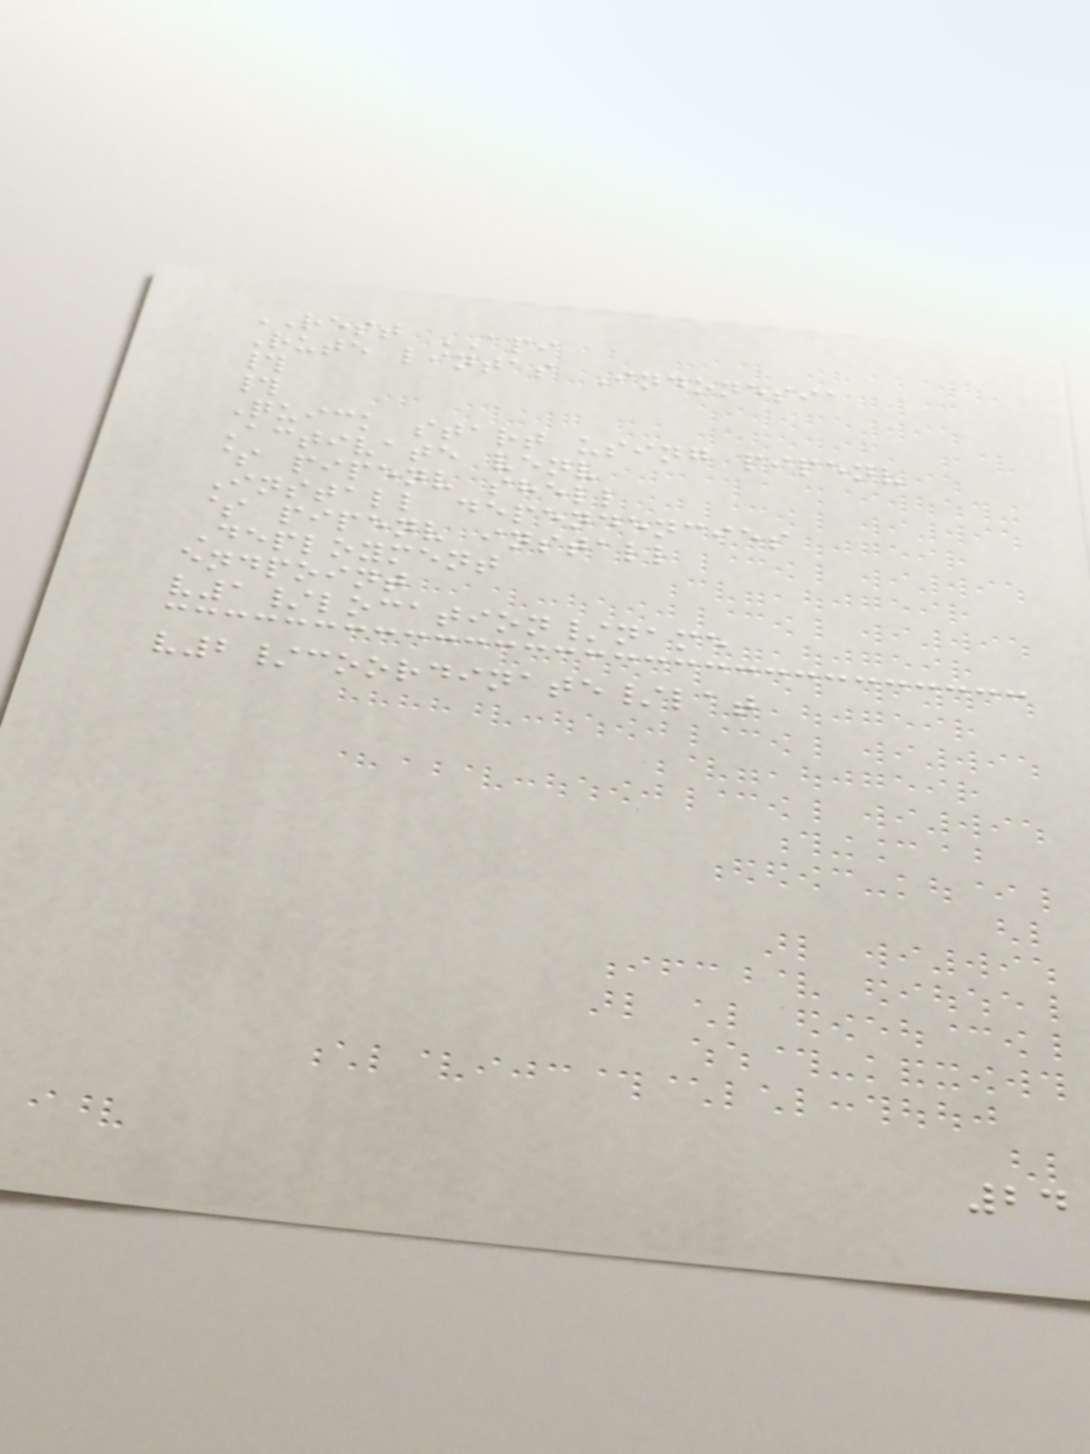REST API
Rute lintas Indonesia
#
#
Quick start using pipenv
Activate venv
$ pipenv shell
Install dependencies
$ pipenv install
Deployment
endpoint
v1/location/name
v2/coordinate/lat
24
